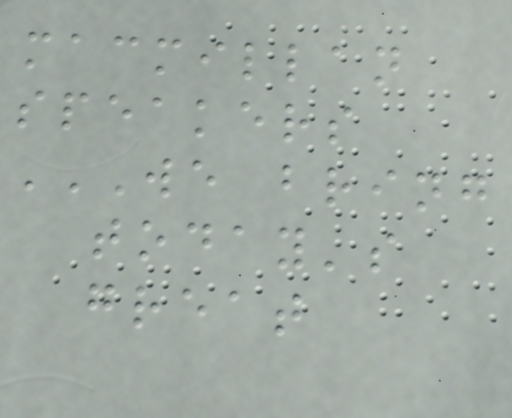macmillan
speakers
WE BRING
TODAY'S
GREAT
